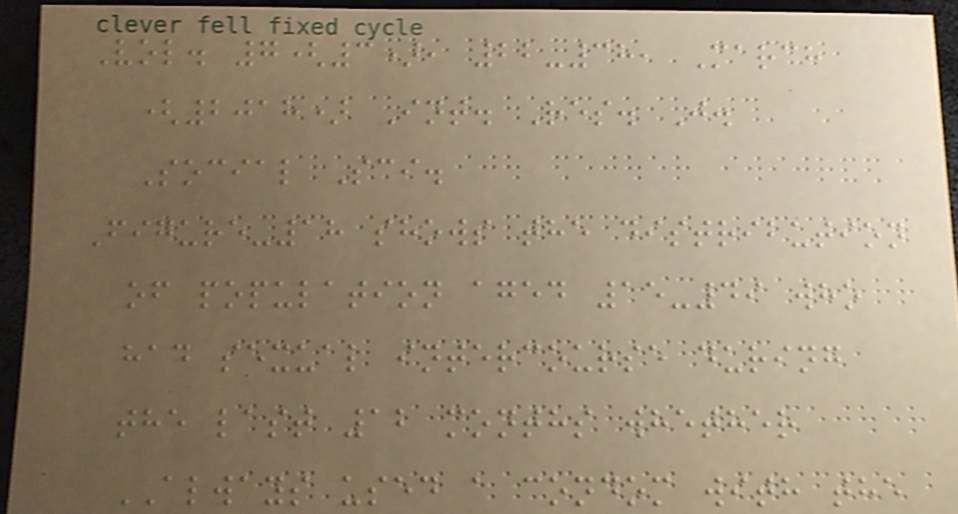Vol. 7(3), 22-38, March
(2018) Int. Res. J.
Social Sci.
Figure-18 shows the distribution
of population aged 15-49 who
had sexual intercourse during
the last 12 months whether
ALWAYS used a condom with the
